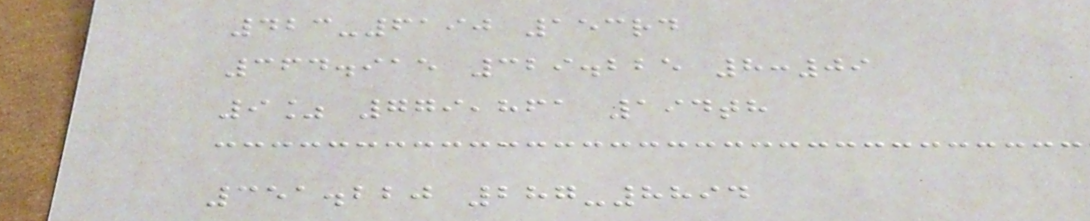423-6190 153rd
364.915 329.225 8:09
9% 779,861 194th
351.220 287-8894
